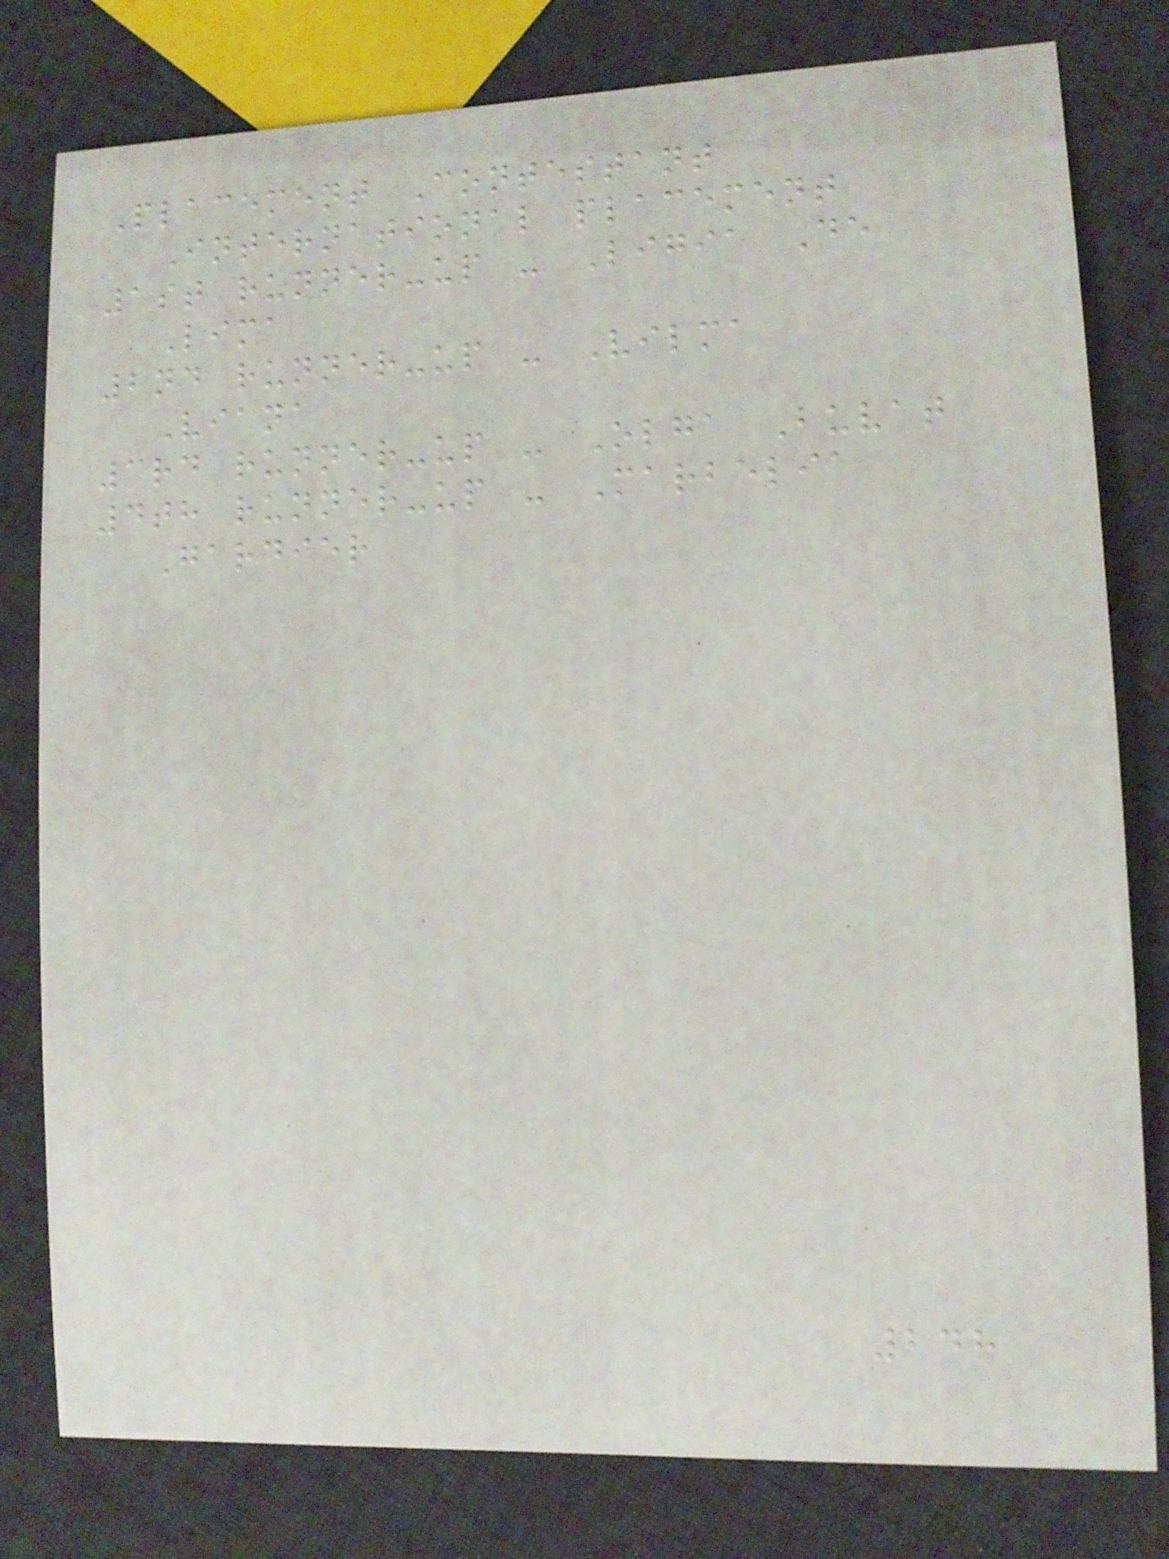Placement Contestant
International placement
1st runner-up - Ligia De
Lima
2nd runner-up - Vilma
Viana
3rd runner-up - Olga Buvat
4th runner-up - Marbelia
Gardier
248
